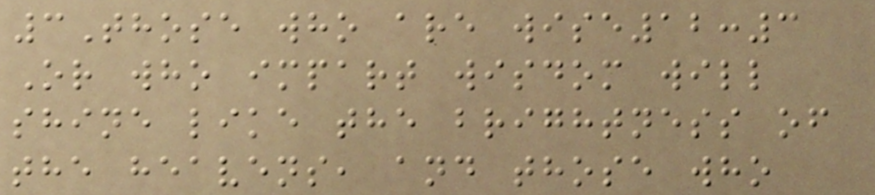3Those who are wise12:3
Or who impart wisdom will
shine like the brightness of
the heavens, and those who
